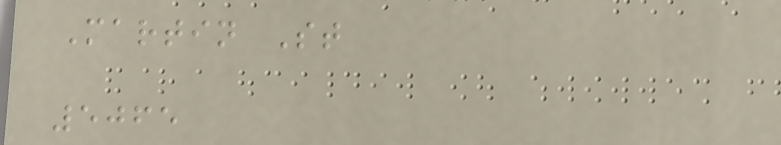Martin St
5065
